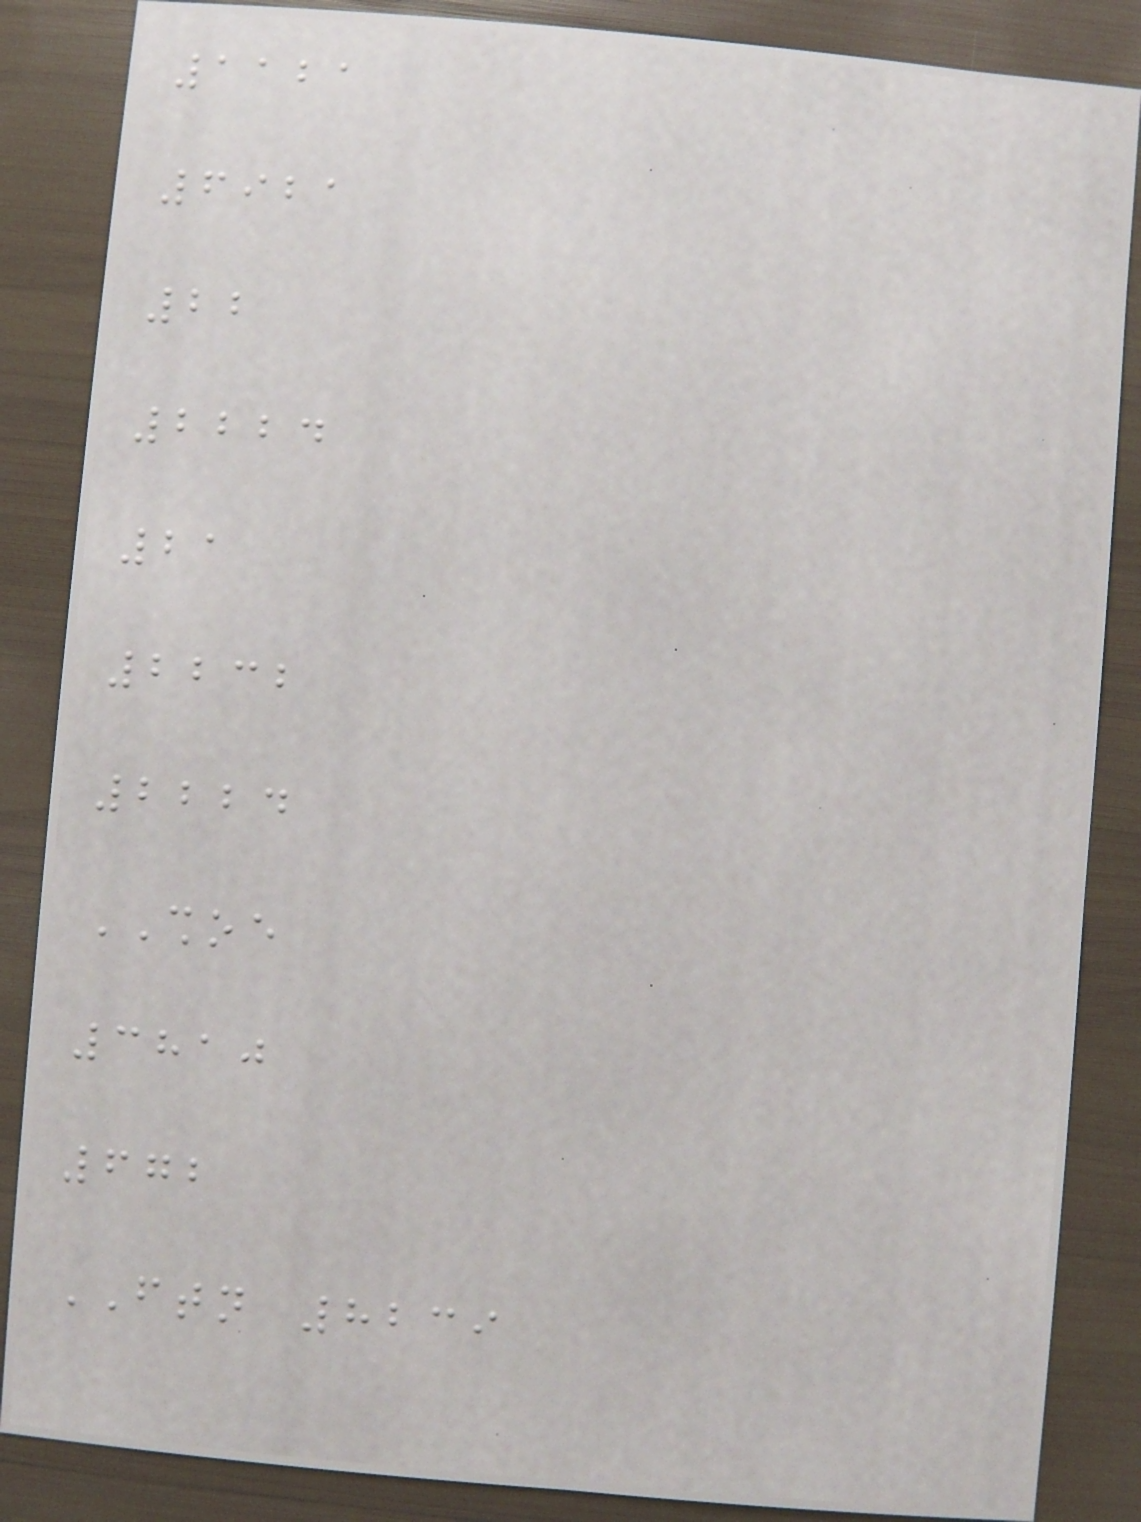1121
6921
22
2224
21
2232
2224
SHOE
3810
672
FTN 8239
